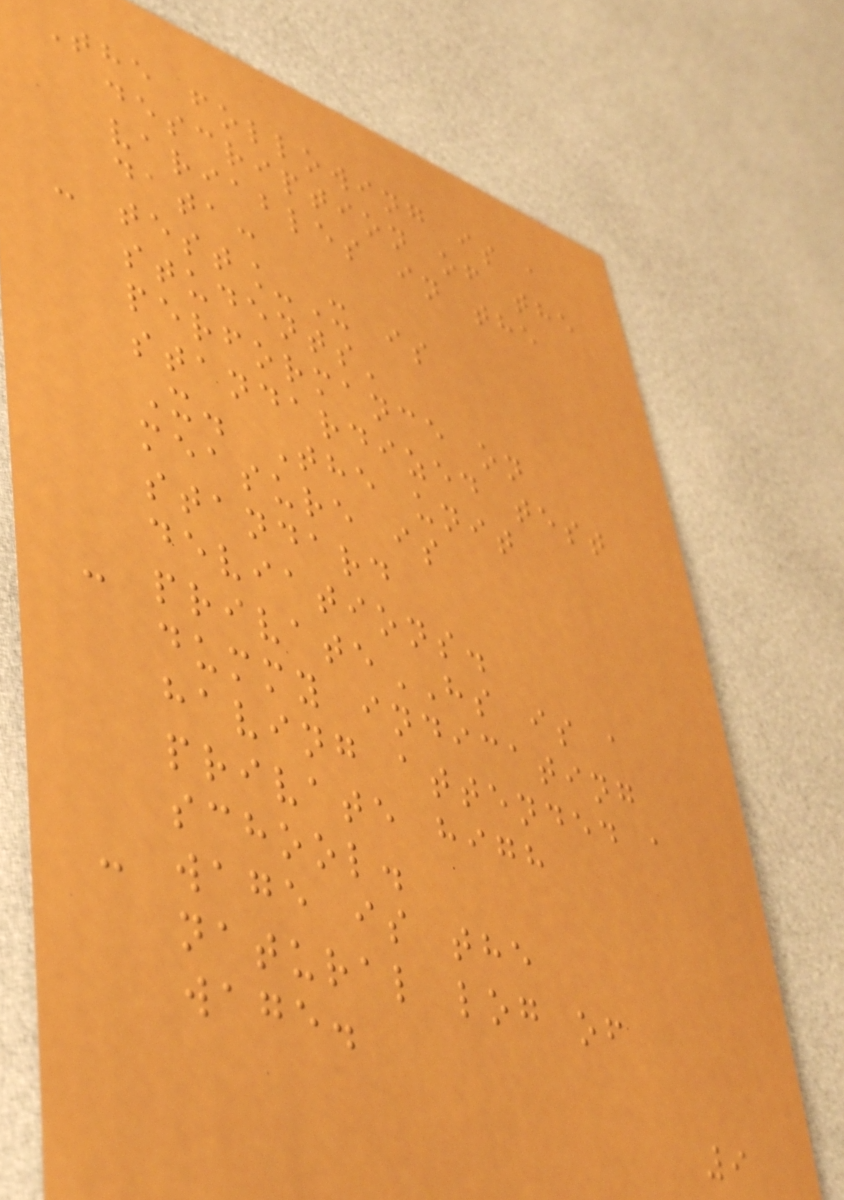The following is a
description of the
variables in the
data:
- test_X is
students'
performance on
standardized test
X. The unit
measure is
standard
deviations.
- privateHS is a
dummy indicating
having attended a
private high
school.
- wage is the
natural log of
wage.
9
